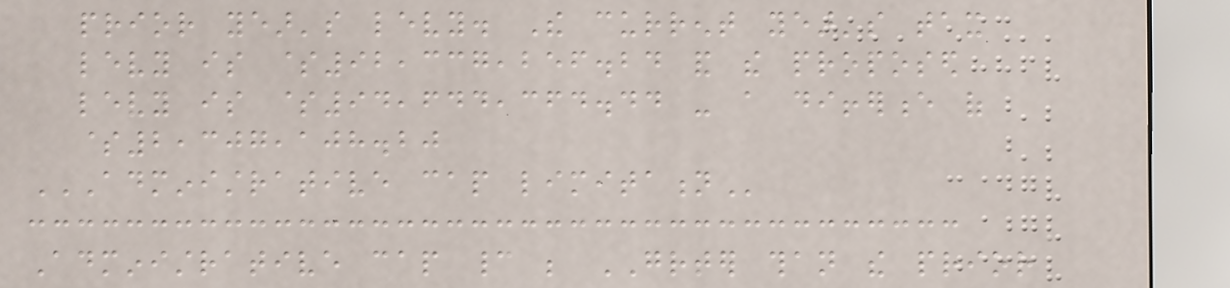prior year's levy. The current year's tax
levy is $92,337,256.24 and the proposed
levy is $94,644,364.44 - a difference of
$2,307,108.20
ADMINISTRATIVE CAP LIMITATION
Administrative cap cannot be GREATER than the prior
